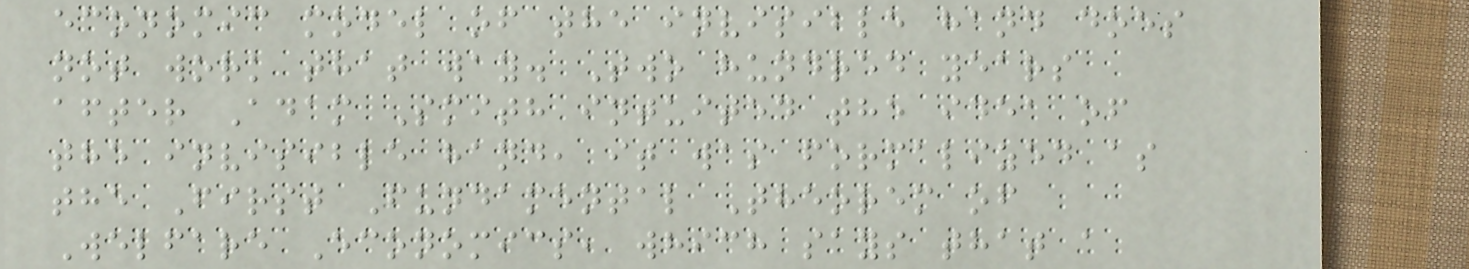economic model of the invisible hand does
not work that way. Two hundred years
after Adam Smith intuited the idea of
the invisible hand, it was formalized as
the First Fundamental Theorem of
Welfare Economics, which says that a
